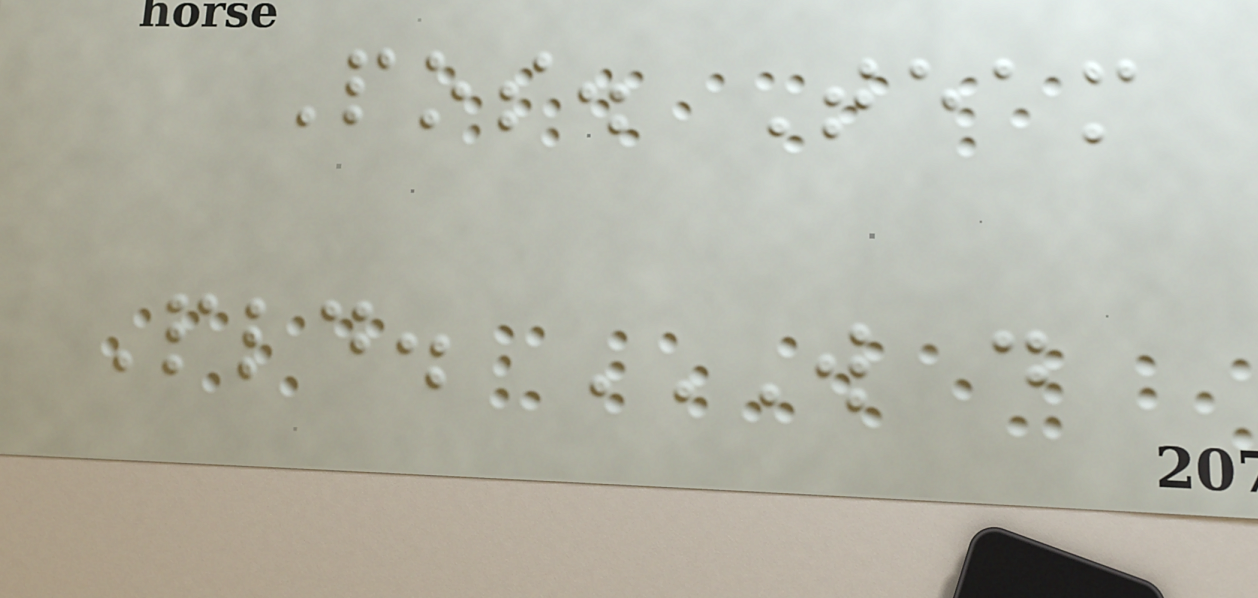Pos. Team
Pld. W D
